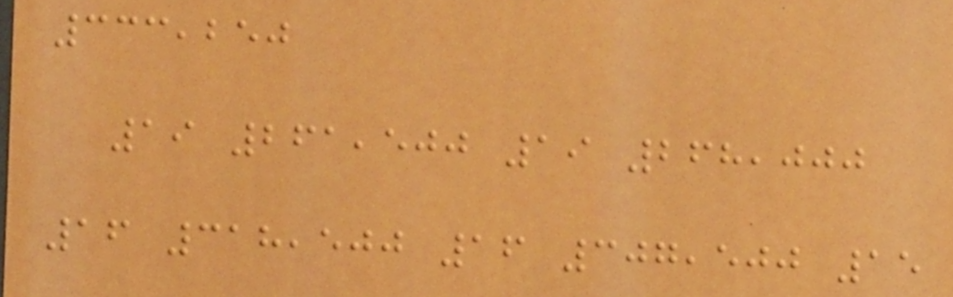333,250
19 261,500 19 268,000
16 318,500 16 307,500 15
